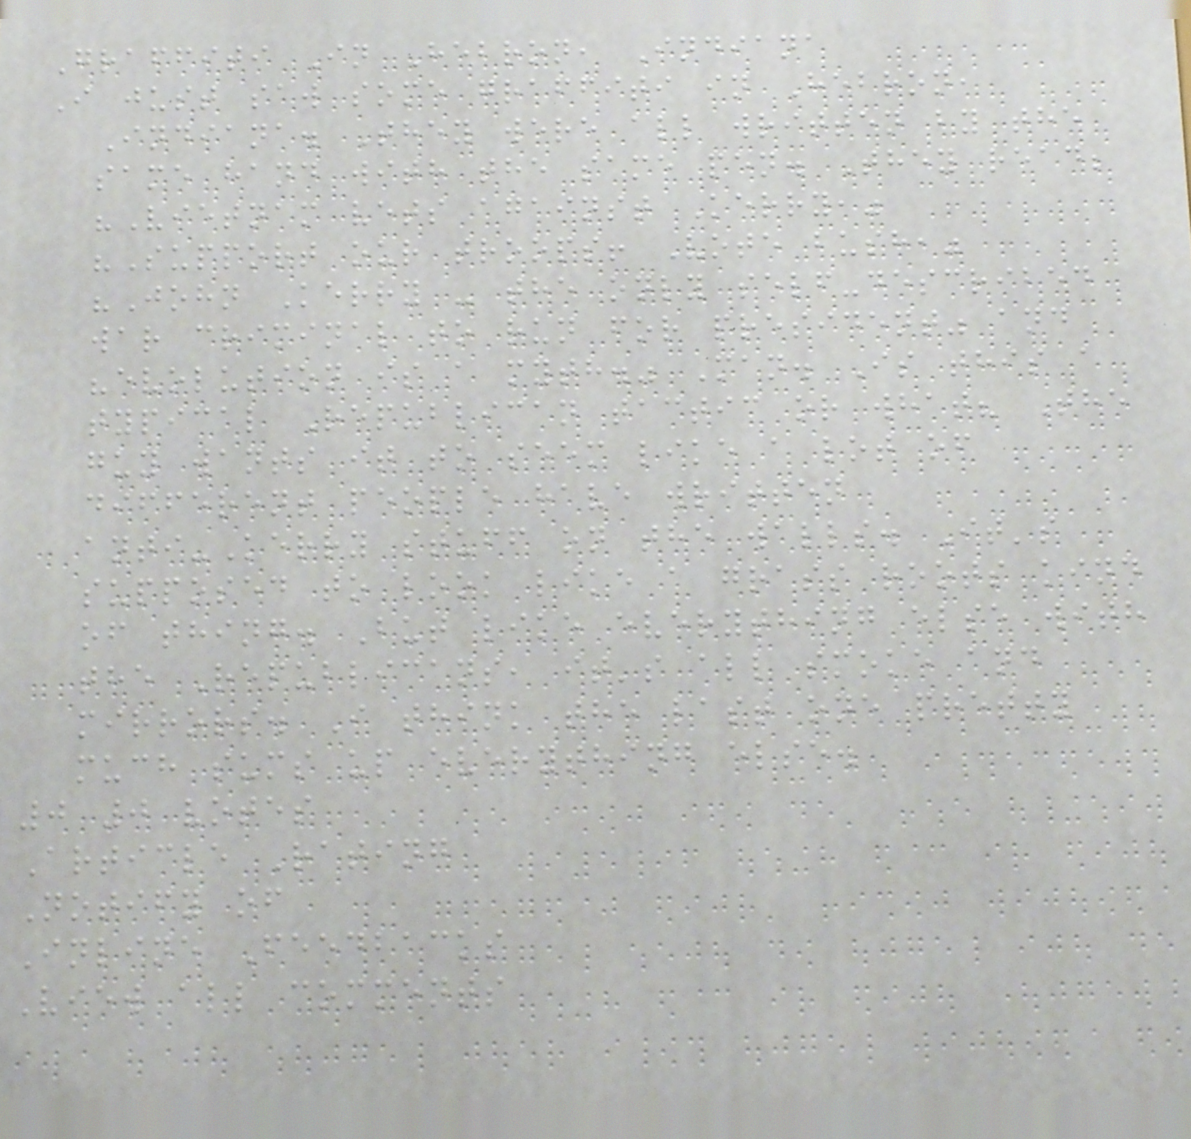Graffiti In Hebron, Indiana
I just saw some graffiti in Hebron,
Indiana. They were all written by the
same hand with the same pen. They read;
"Vietnam vets against Kerry,"
"Support our troops! Vote bush,"
"John Kerry - the only self-described
war criminal to run for president" and
"evolution is a myth." Man. Is this a
typical Republican tactic or what? The
guy wants it to seem like a lot of
different people have written
anti-Kerry stuff on the walls. It's
supposed to look like a grass roots kind
of thing. But like everything else with
the Republicans, it's all smoke and
mirrors. I think the last one pretty
much sums up everything else.
0 0 votes
Article Rating
Notify of
Inline Feedbacks
View all comments
